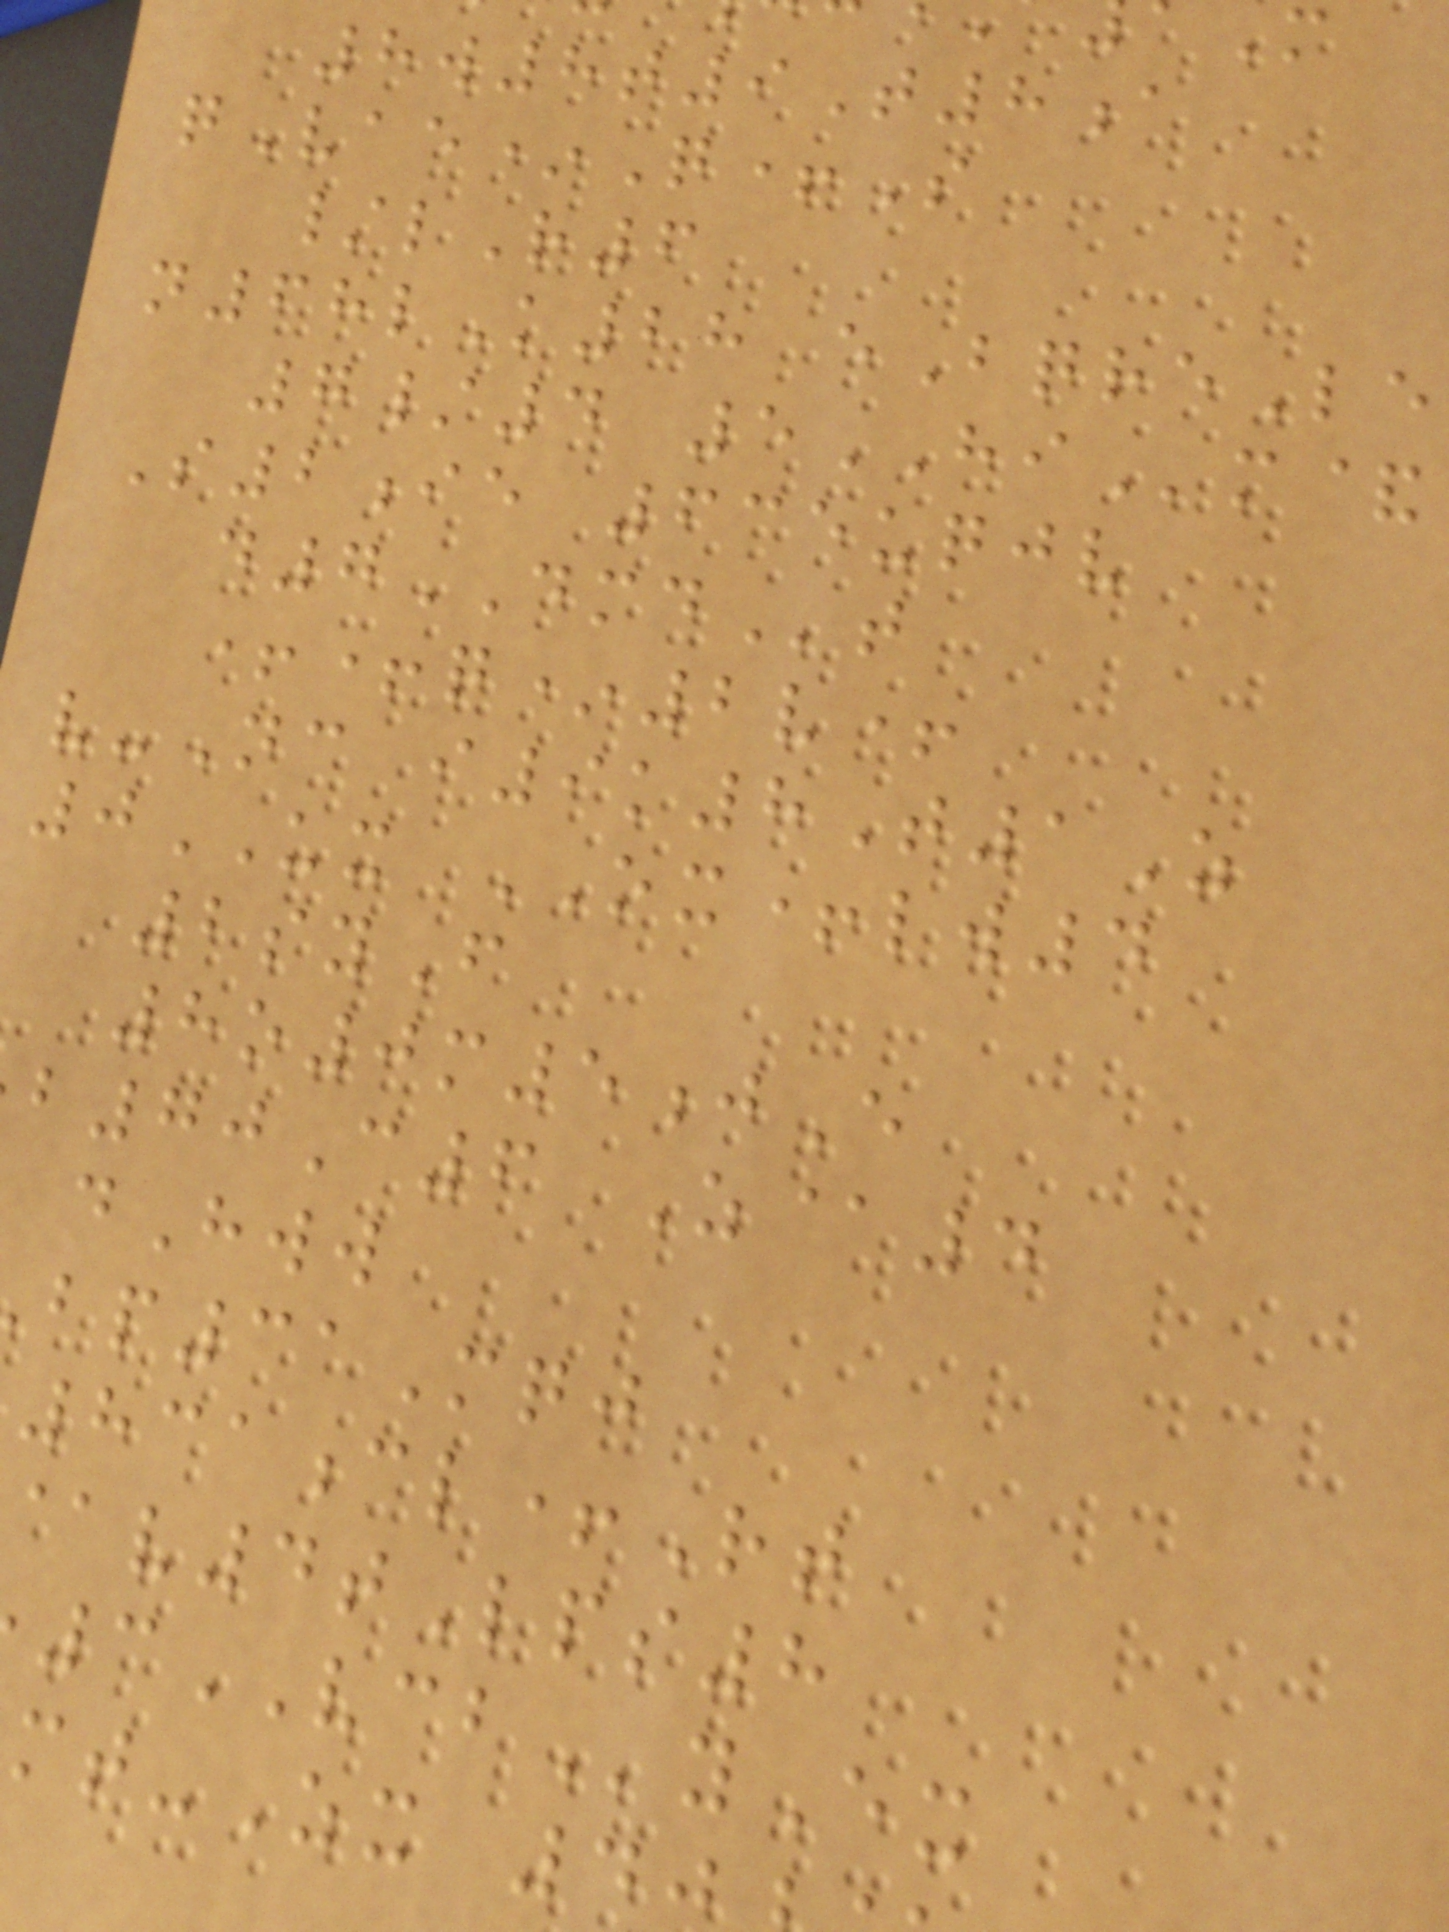8w8t9T8a
qVae*Q+S
/lR6
n68lK28 eBqreLe
7/4 5HIm&
S2ie 635uqjv
d7DMDt
++q*2v+
v-Nc i9k8T1Z
0UX OX+lw4
2syF
8o0m5jE
b70C6 Z@4
dHww
31Mqj
831cl+Rt
v4tLps8
3VCByEx
mt-Zx 4
